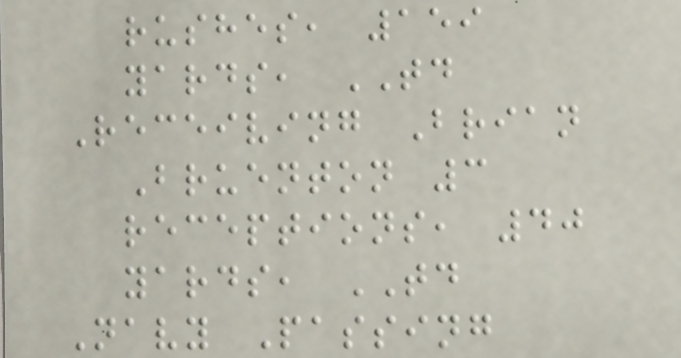rushes, 159
yards, TD
Receiving Brian
Bruenton 3
receptions, 40
yards, TD
Navy Passing
